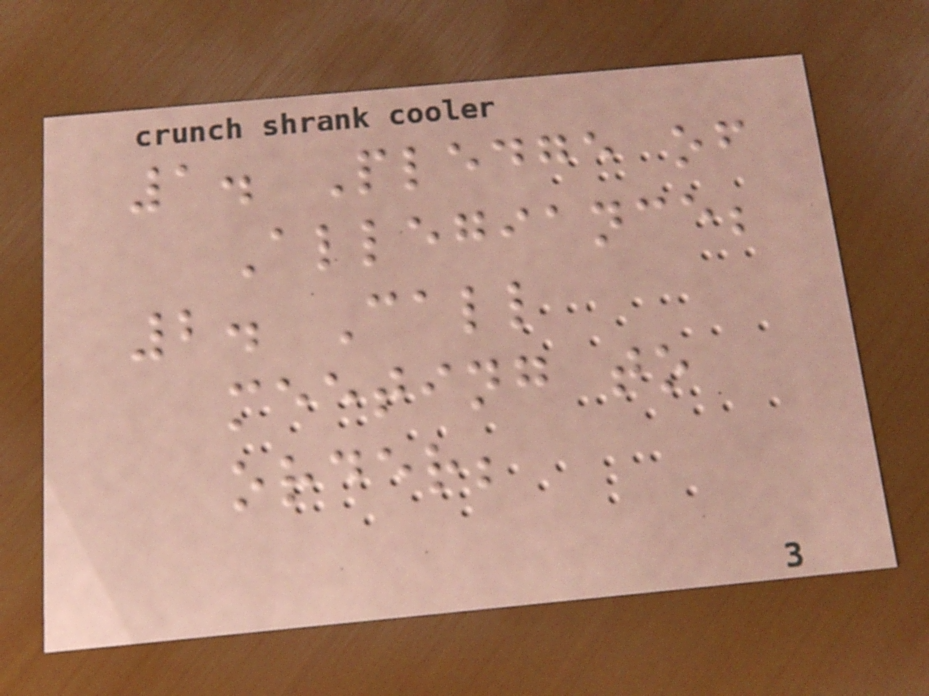1. Pledge of
Allegiance;
2. Call
meeting to
order;
